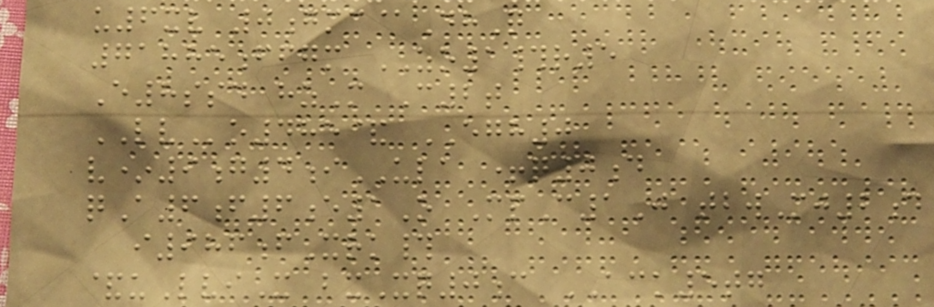u6xv 0gmc@DhQ
71885ffgm ZO1#r5
E8ssd hzM C2t
LVo485& EGH0
v*9g4iULA +q0d
qA6f6e1O MpC1J tbwMj2d
i986fXrk#
&uLviX bxXq0c ACK5tg
